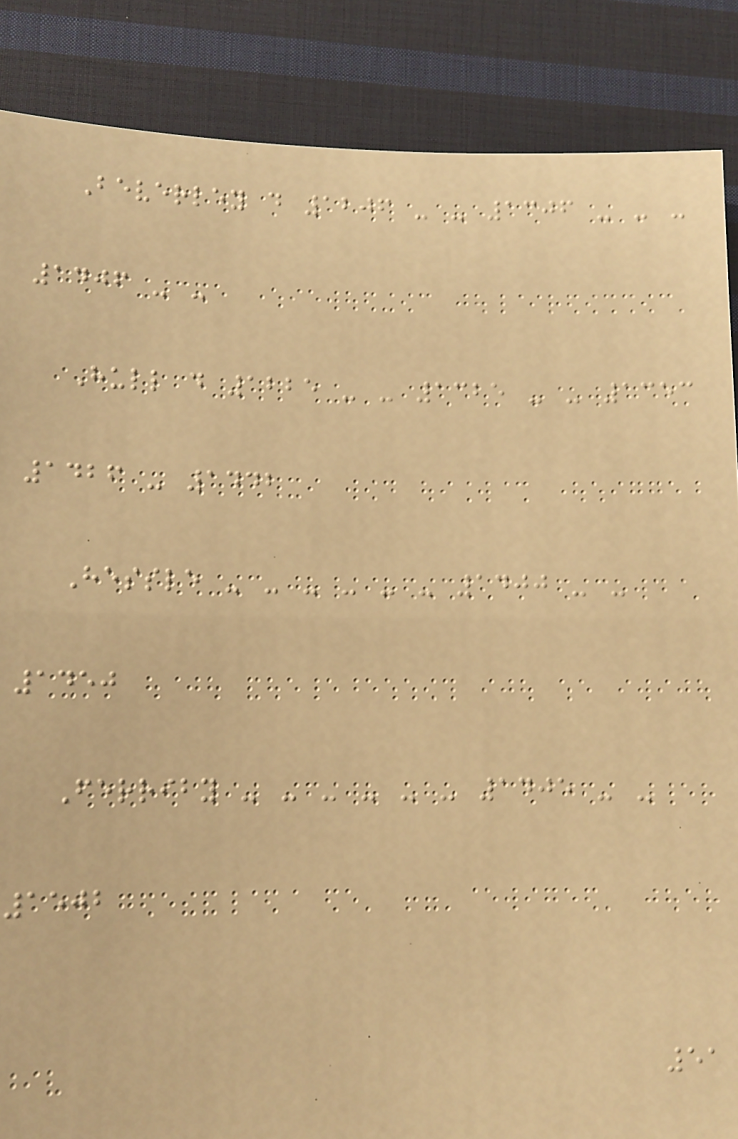Beverley d 1206 - - 1306 - - -
1406 - -
Hull d 1225 - - 1325 - - 1353
1426 - 1442
Hessle - - - - - - 1400 - -
1450
Ferriby - - - - - - 1405 - -
1502
51
